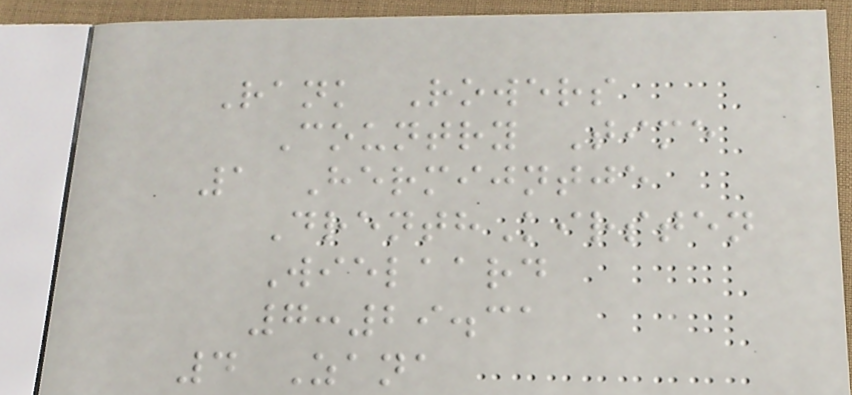Rank Rowers
Country Time
1 Hermijntje
DrenthKirsten
Wielaard
7:29.31
4 Zana
